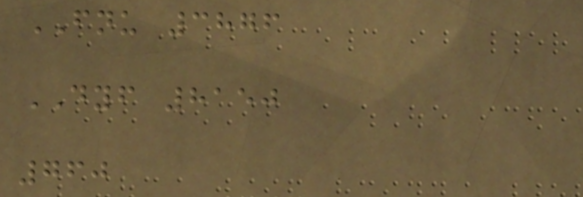FNU 3876
DYF 8150
760
